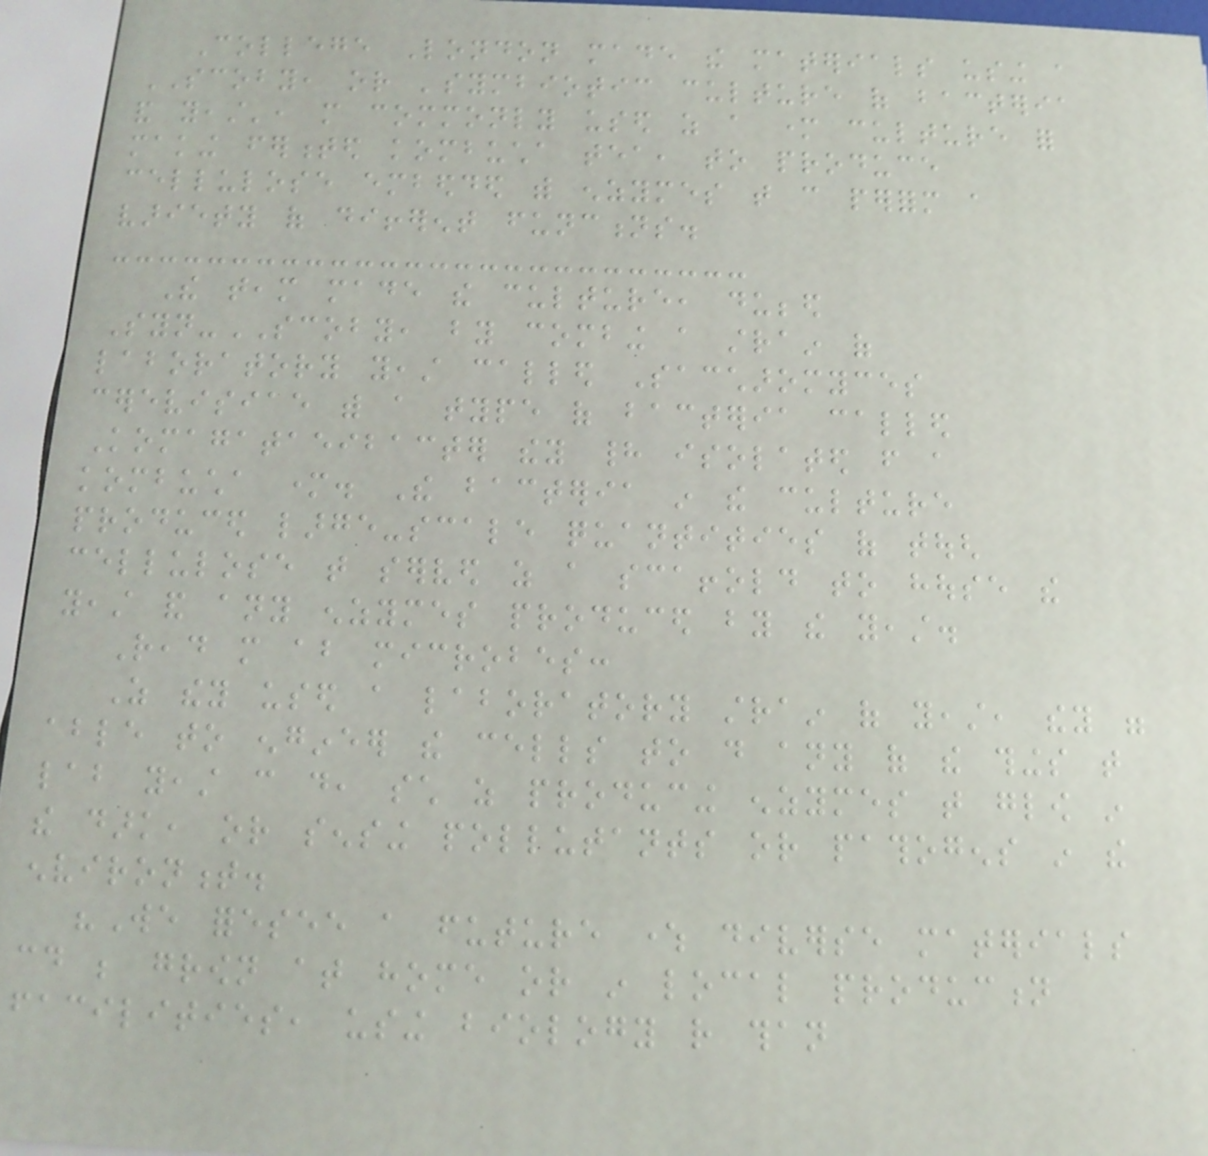College London made the materials using a
SCOBY, or 'symbiotic culture of bacteria
and yeast', more commonly used as a mother culture for
making fermented kombucha tea, to produce
cellulose embedded with enzymes that can perform a
variety of different functions.
The team made the culture, dubbed
Syn-SCOBY, by combing a strain of
laboratory yeast called Saccharomyces
cerevisiae with a type of bacteria called
Komagataeibacter they had isolated from a
kombucha mother. The bacteria in the culture
produced large-scale quantities of tough
cellulose that served as a scaffold to house the
yeast and any enzymes produced by the yeast.
Read more about microbes:
As they used a laboratory strain of yeast, they were
able to engineer the cells to do any of the things that
lab yeast can do, such as producing enzymes that glow in
the dark, or sensing pollutants or pathogens in the
environment.
"We foresee a future where diverse materials
could be grown at home or in local production
facilities, using biology rather than
